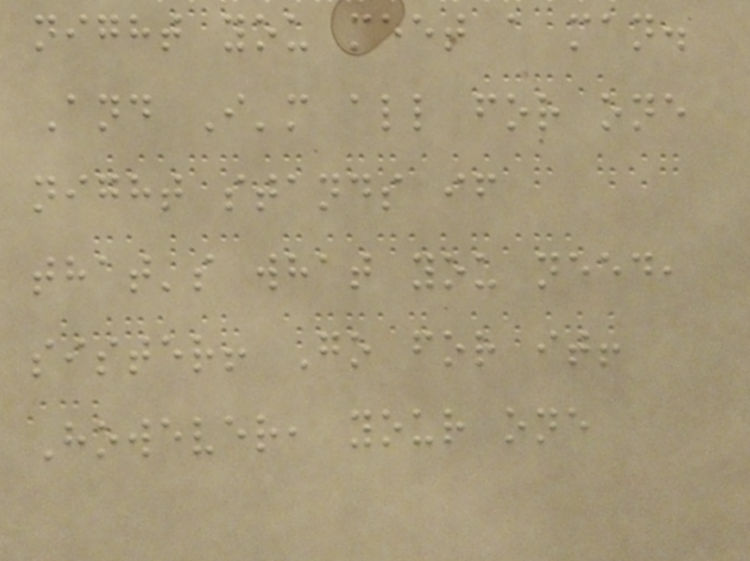night you meet a man.
And I'm all for one
night stands if
that's what you need,
sister! Go for it!
However, your one
